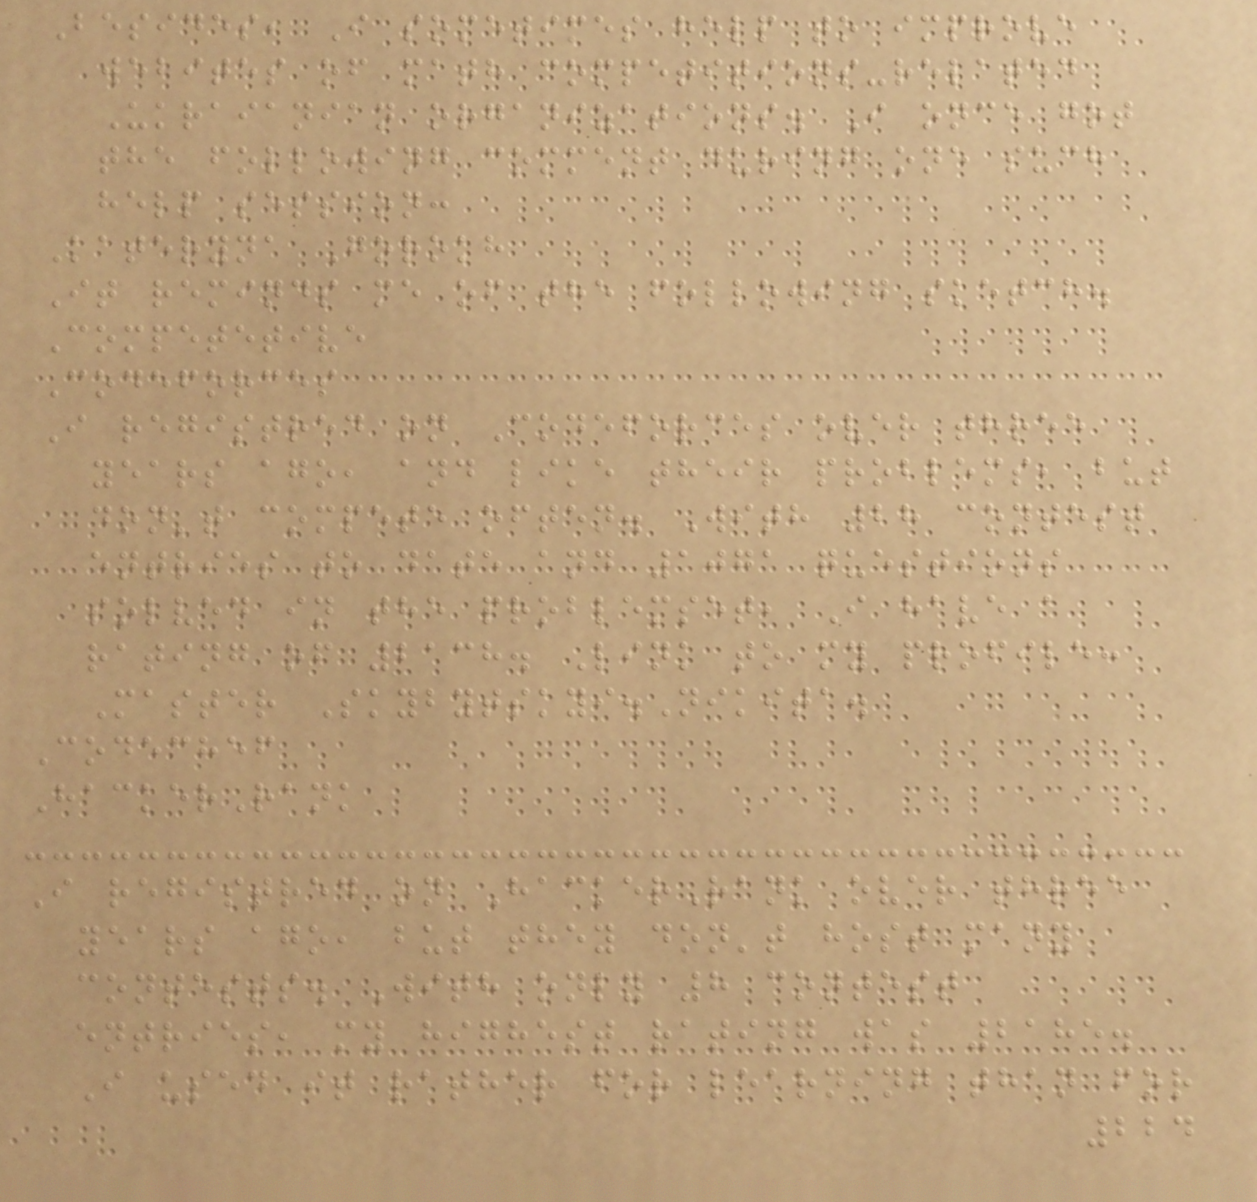Besides, I sometimes help to improve
webites of math competitions-related
Ukraianian organizations. I once got
the following comment during one such
help session:
Kateryna Gorokh
It reminds me of the following sketch.
Competetive
Codeforces
I registred on Codeforces over three
years ago, and like their problems, but
don't compete often. With 28 contest
entries to date and 1071 questions
solved in the problemset, I have a
rating of 2138. Link to my profile:
Master Skybytskyi.Nikita.
Codechef
HackerRank
I registred on HackerRank over three
years ago, but they don't host many
contests. With only 8 contest
entries, my highest rating was 2185.
I used it rather for learning than for
224
